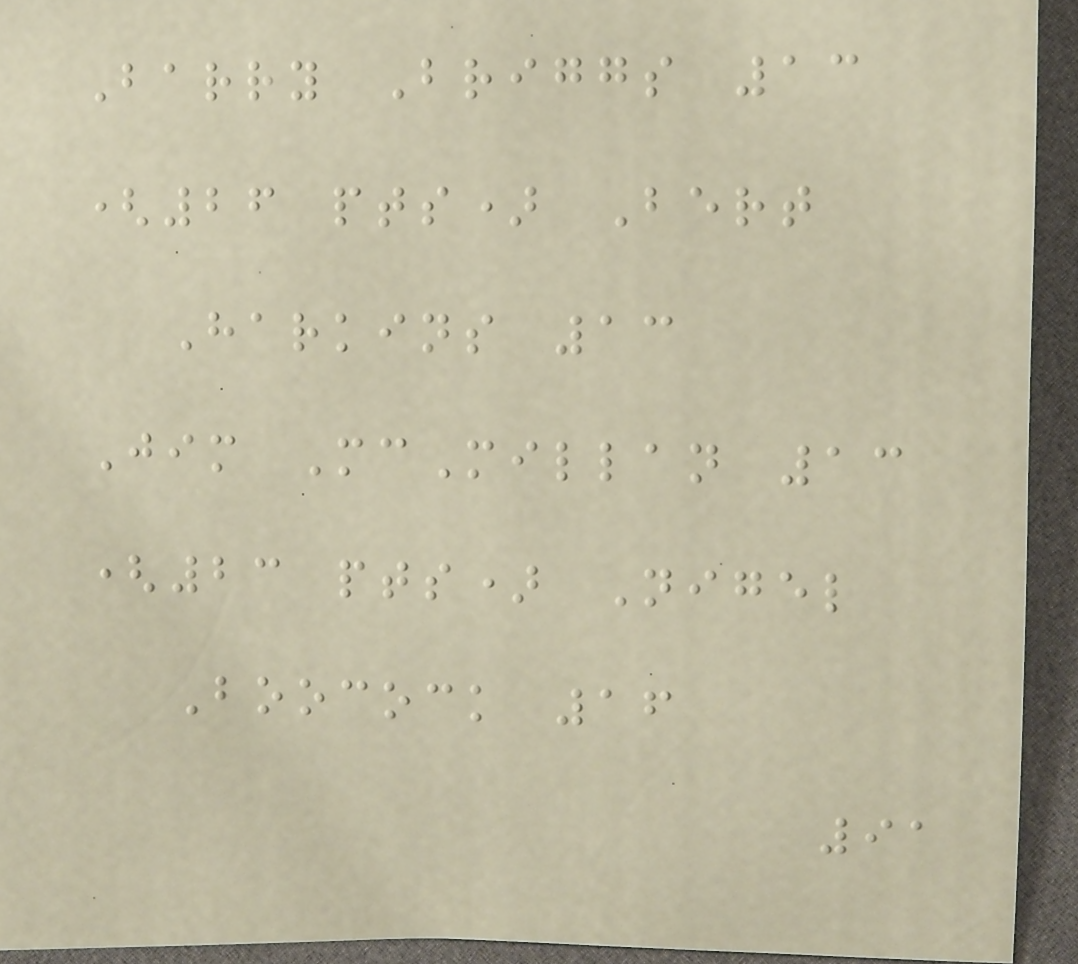Barry Briggs 13
(26 pts) Bert
Harkins 13
Jim McMillan 13
(23 pts) Nigel
Boocock 16
91
